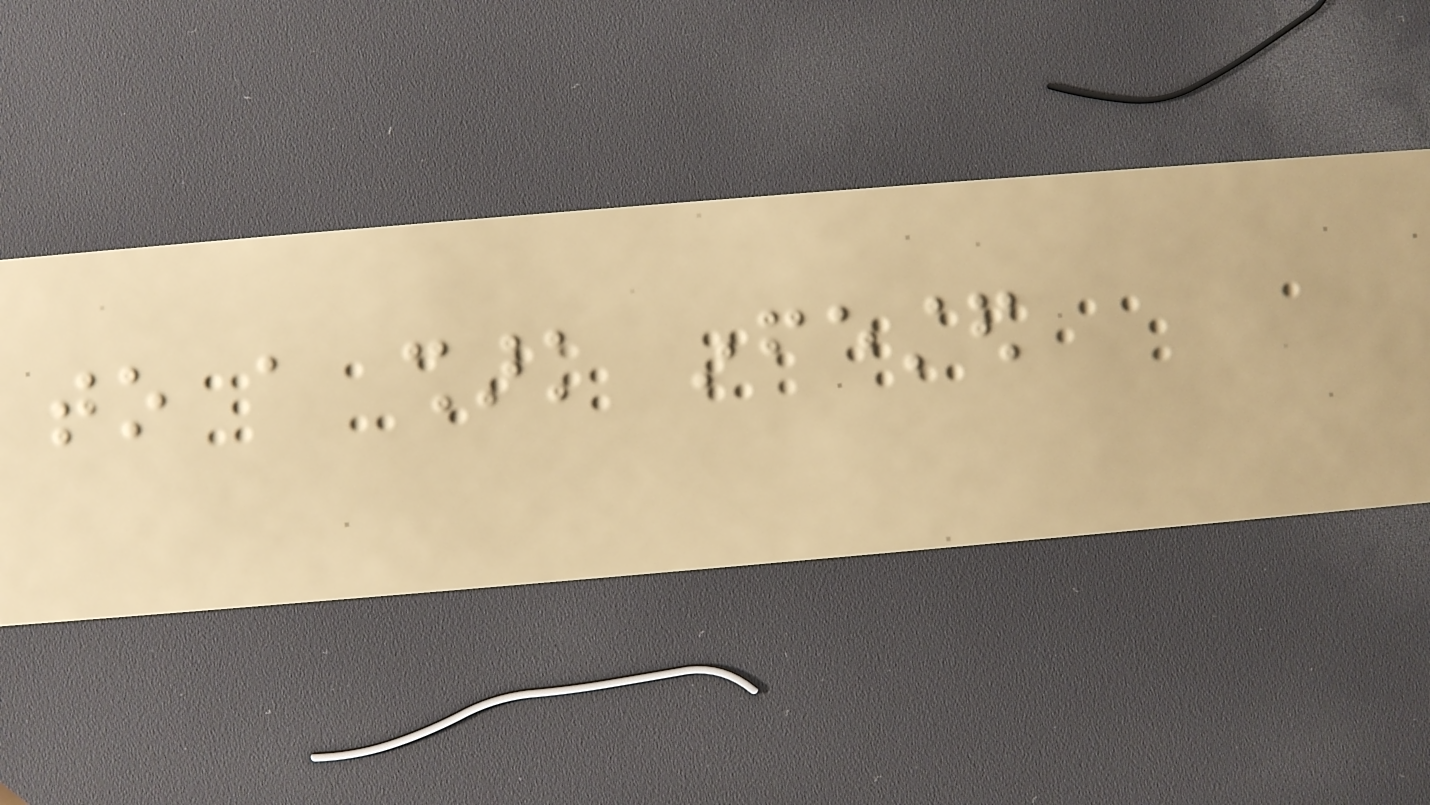to a shark infested
